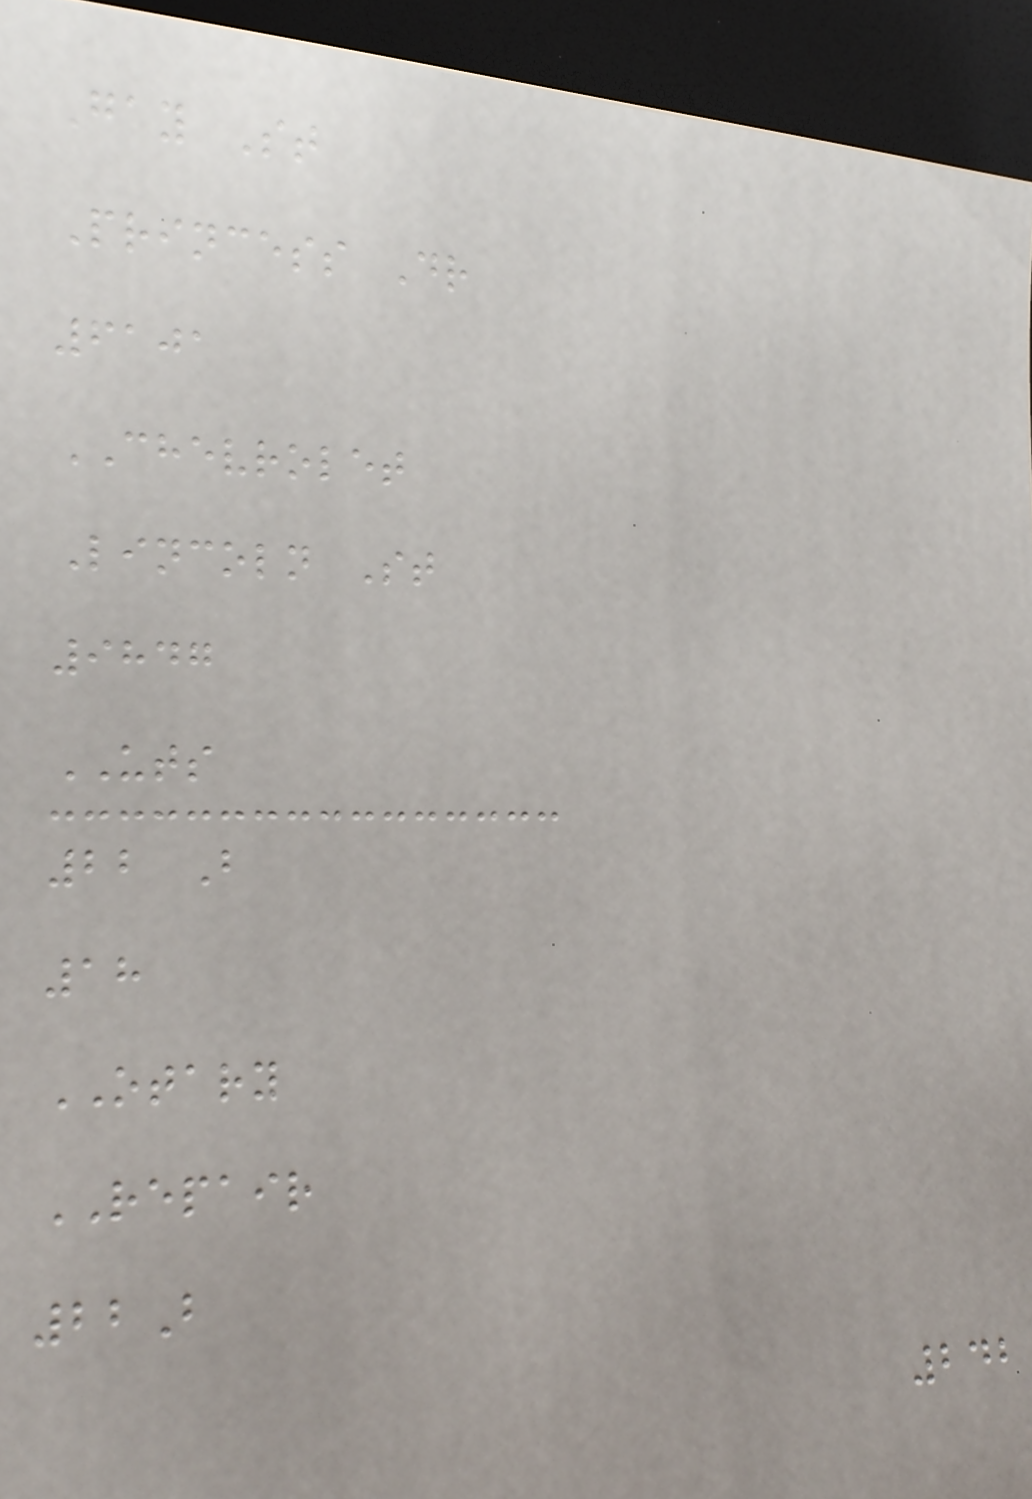Gay St
Princess Dr
6101
CHEVROLET
Lincoln St
9847
UTS
22 B
18
OTARY
REPAIR
22B
242
